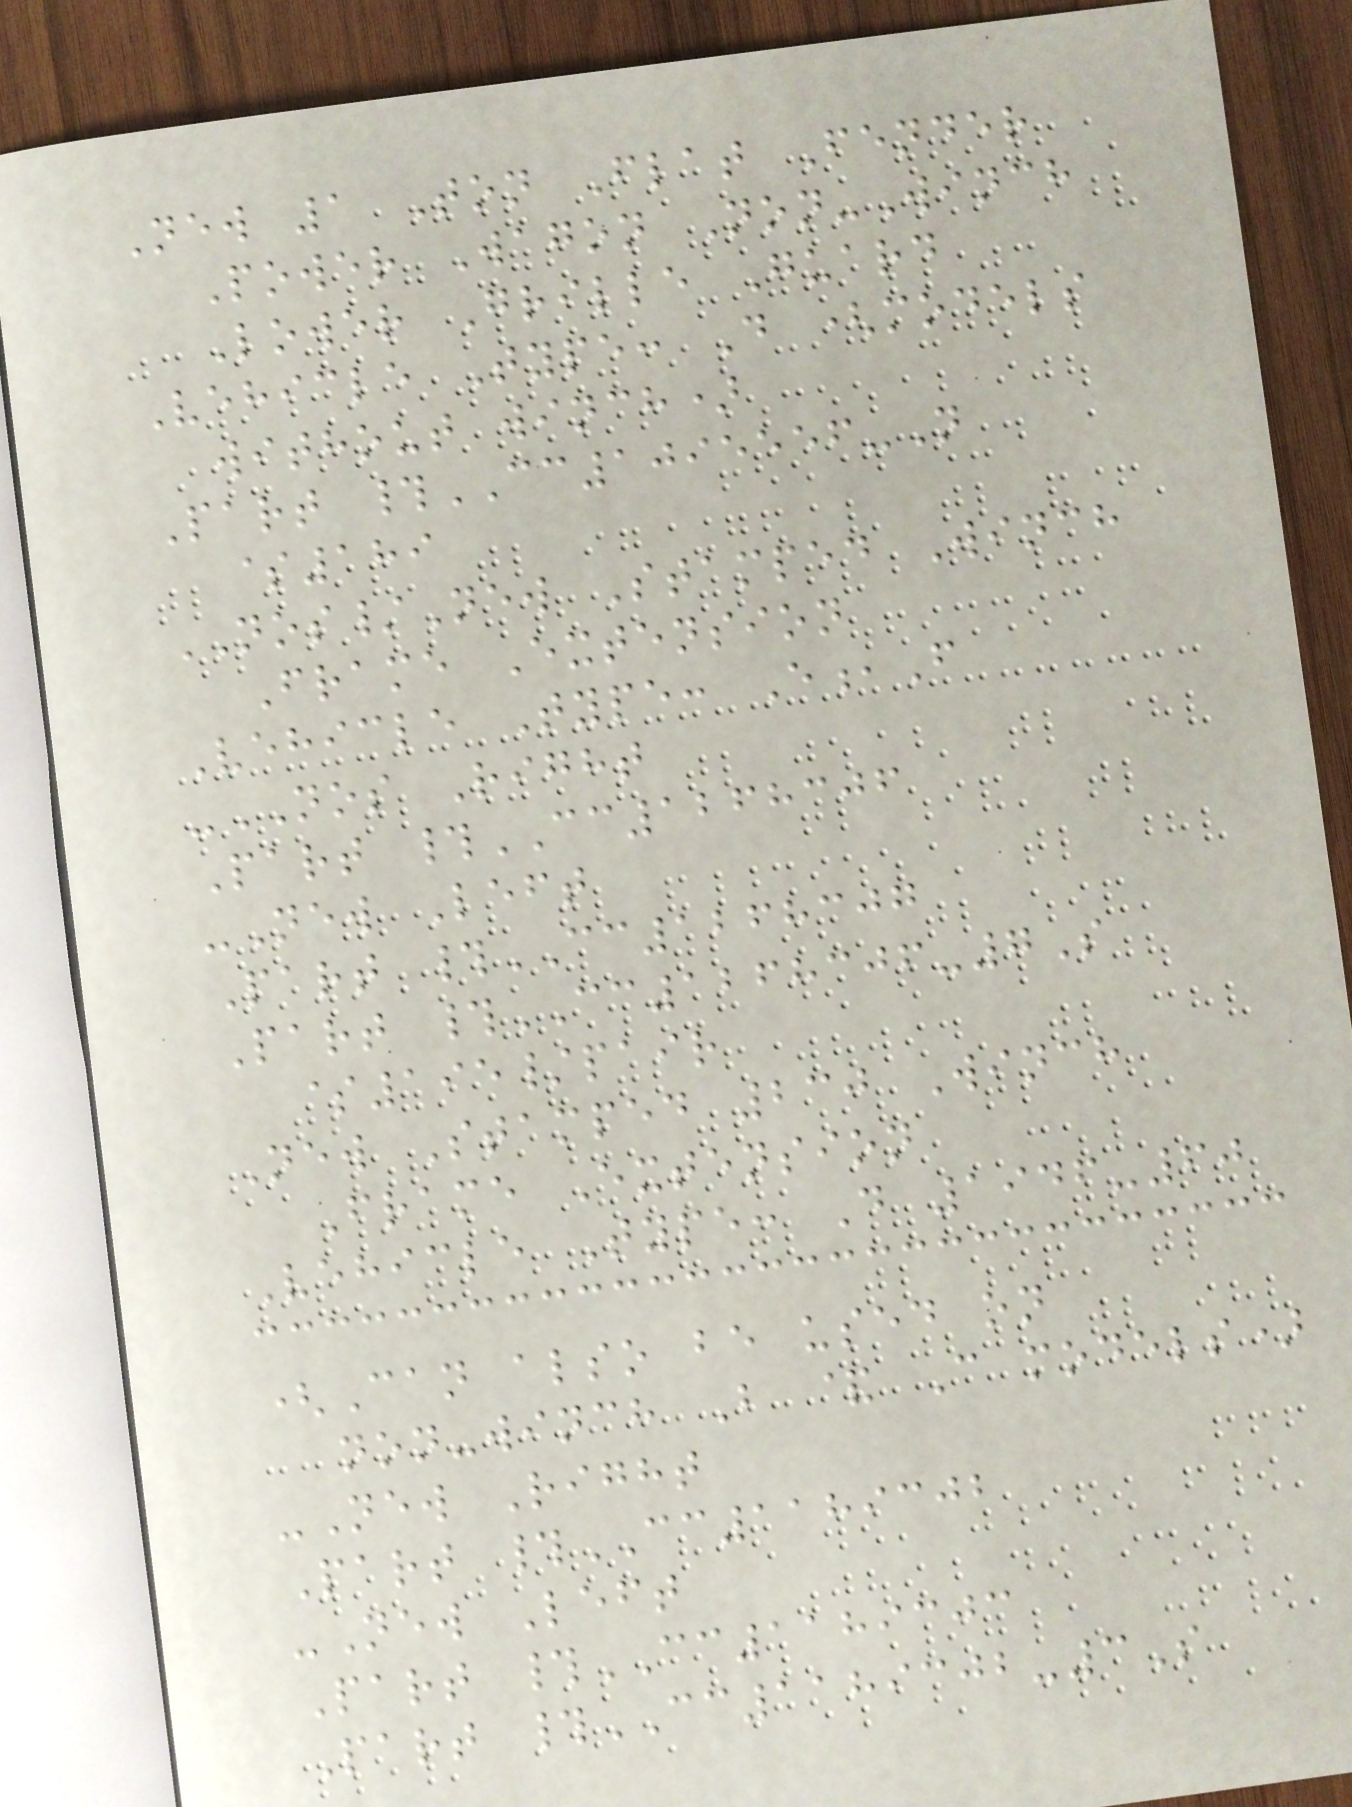New 1 Ton Flat Fender
Power Wagon Non-Winch
Lower Grille Guard
Vehicle Type: D (models
without winch)
Part #CC1095556-N
$189
NOS/New Stamped Winch
Frame Extension
Vehicle Type: E,F
-NOS Right
Part #CC1268306
-New Left
Part #CC1268307
Part #CC1268306-7S
$195/pair
New Stamped 230 Winch
Frame Extension
Vehicle Type: D 1946-60
(Can also be used on
non-winch B & C models)
-New Right
Part #CC1189302
-New Left
Part #CC1189303
Part #CC1189302-3S
